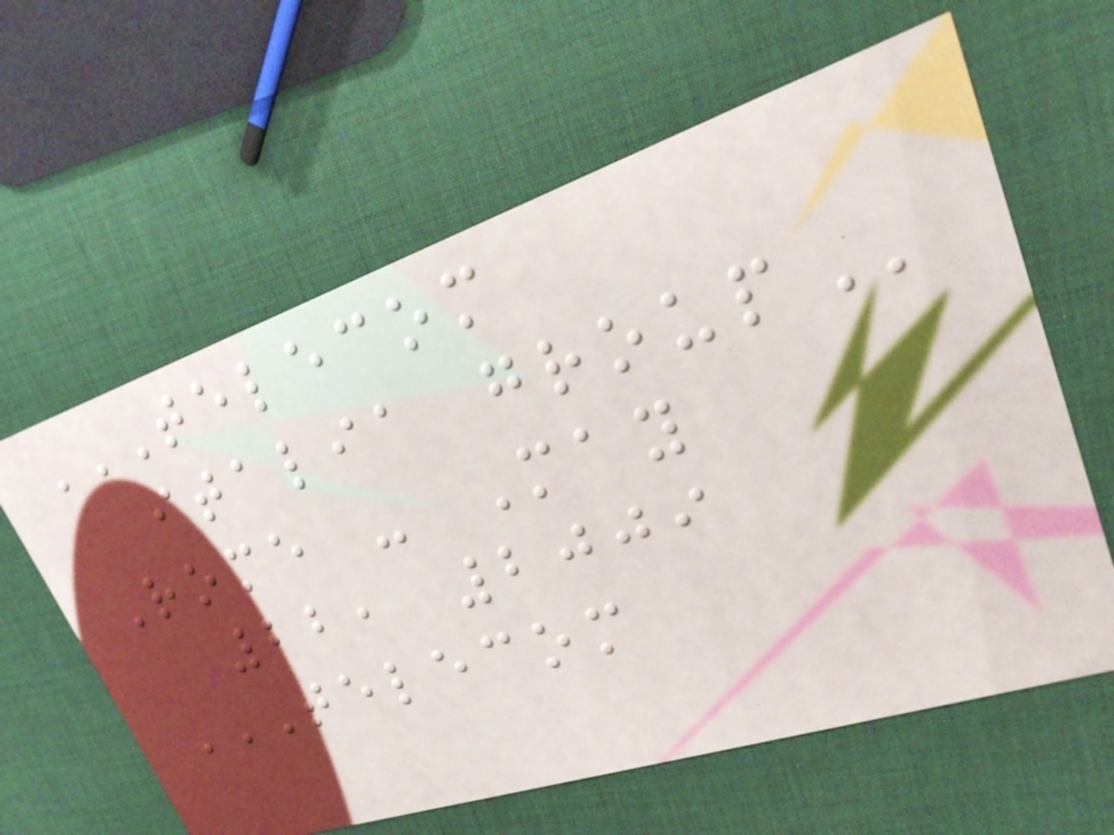TELECOM
ITALIA GROUP
Rome - May
22, 2009
TELECOM
